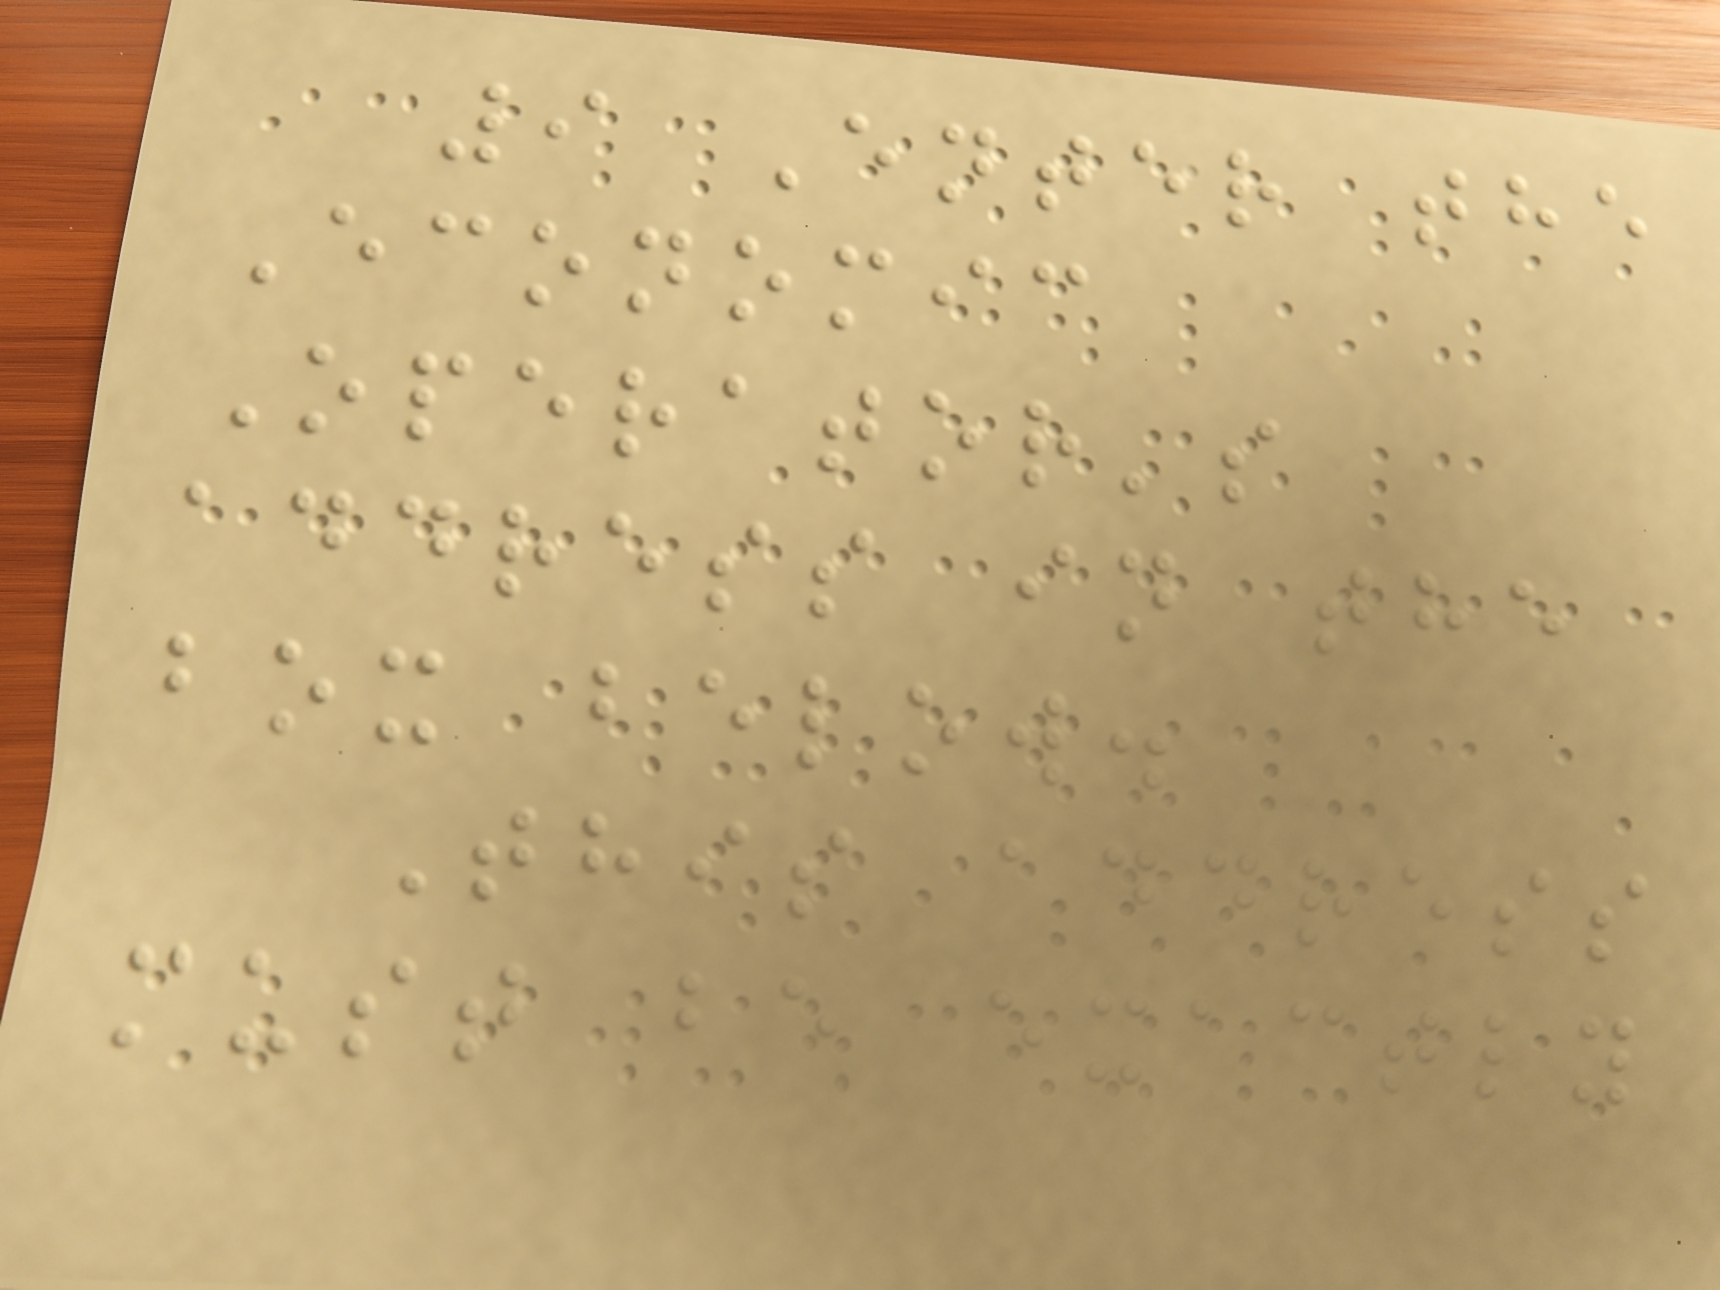9 Enter the
Economic
Operator's
address in the
box below.
This address
must be exactly
